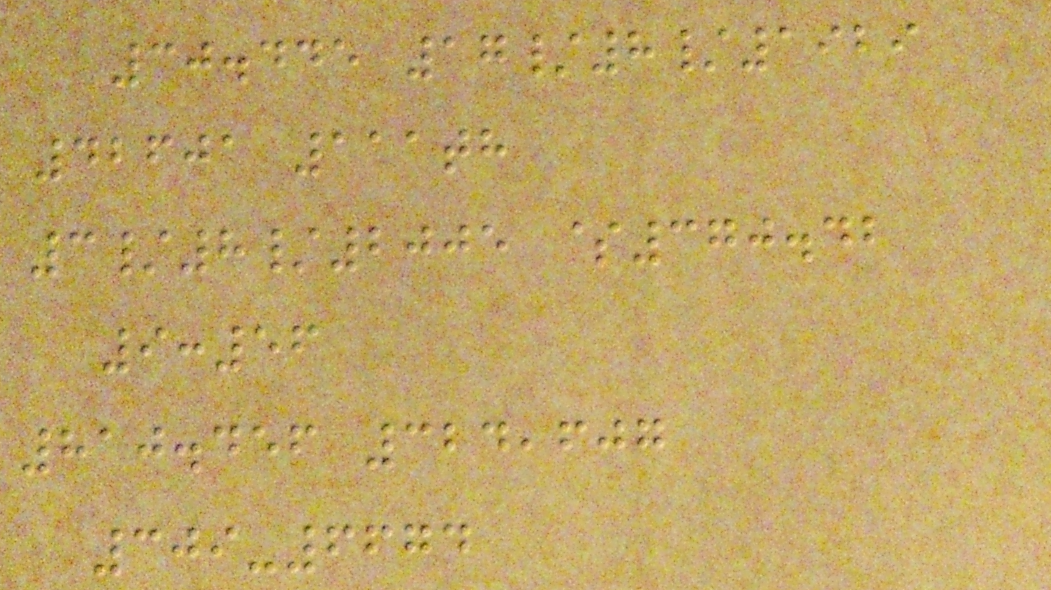30.445 17/8/1929
42601 111th
3/8/2005 $370.42
9:56
810.456 324,607
309-6674
